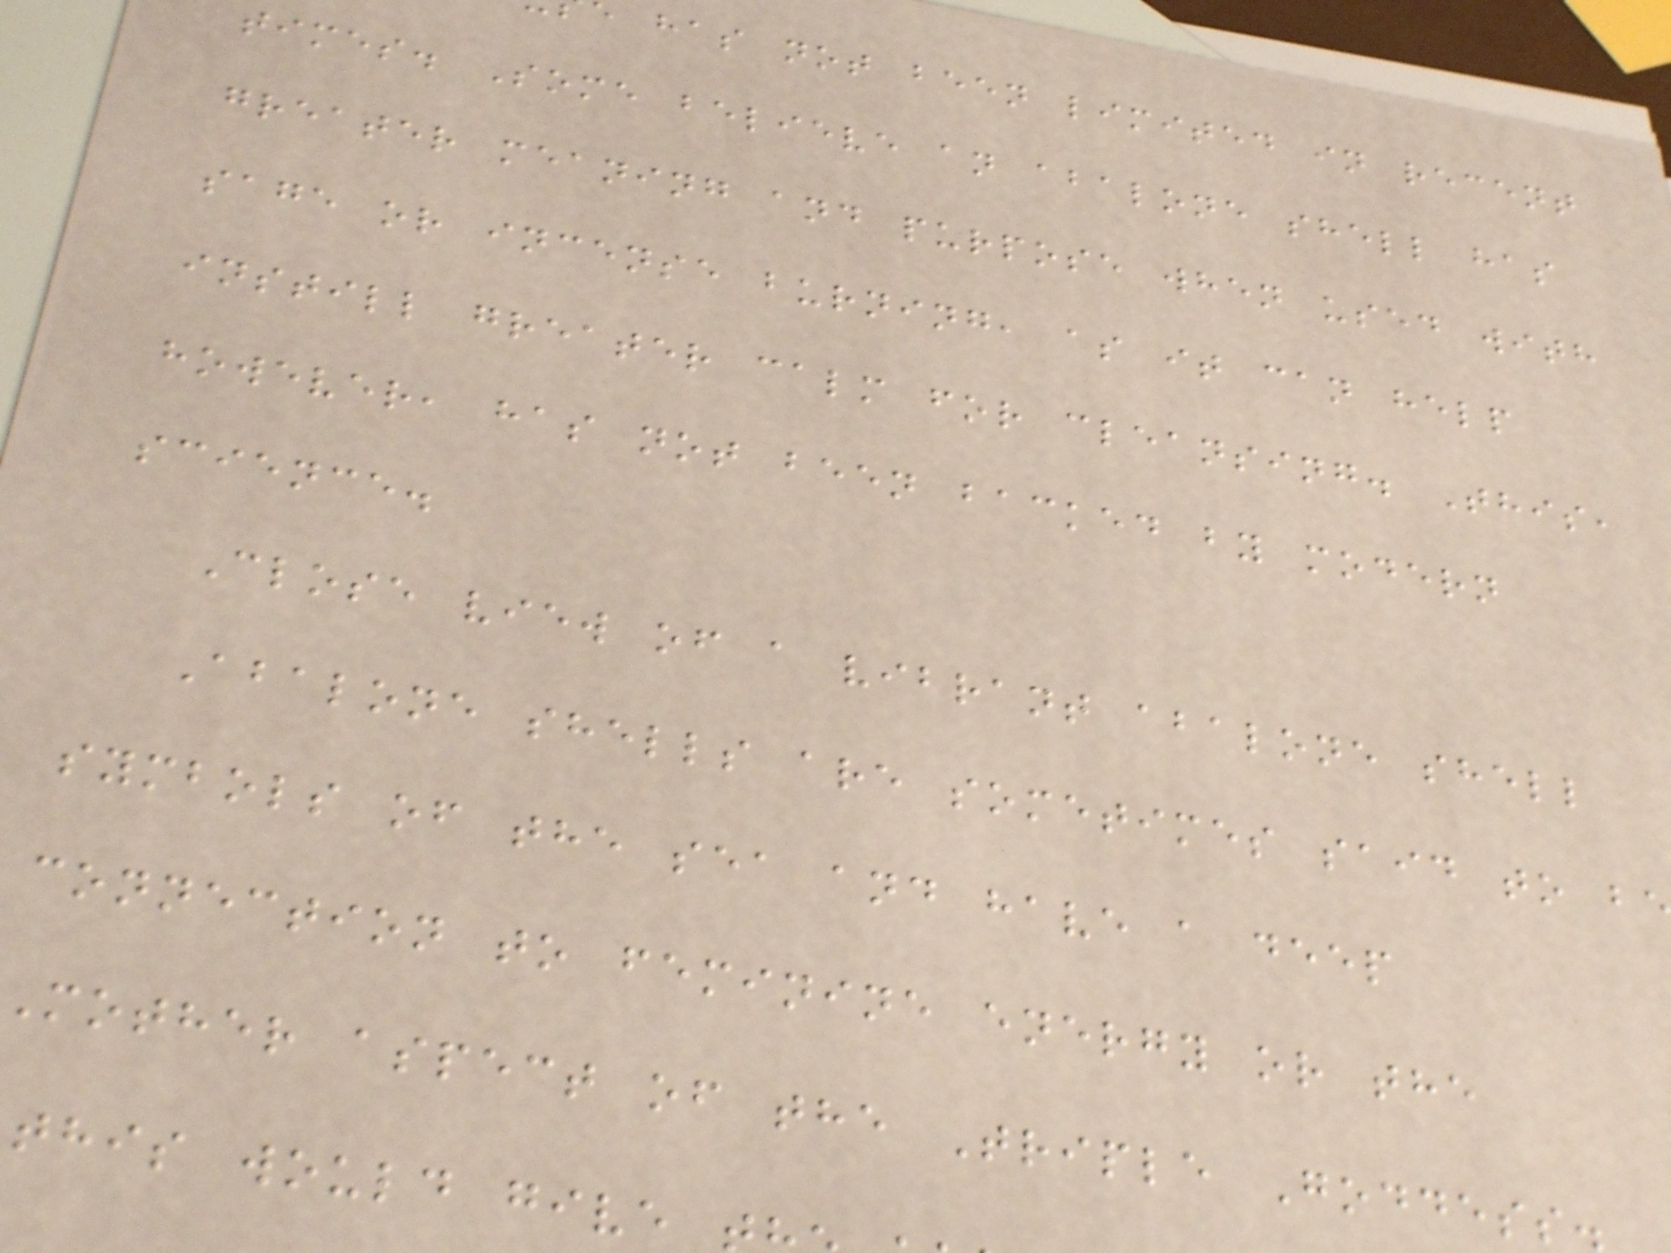has not been limited in recent
times. Some believe an abalone shell has
greater meaning and purpose when used with
sage or incense burning, as it can help
instill greater calm for cleansing. This,
however, has not been backed by modern
science.
Close view of a vibrant abalone shell
Abalone shells are sometimes said to b
symbols of the sea and have a deep
connection to feminine energy or the
mother aspect of the Triple Goddess.
this would give
